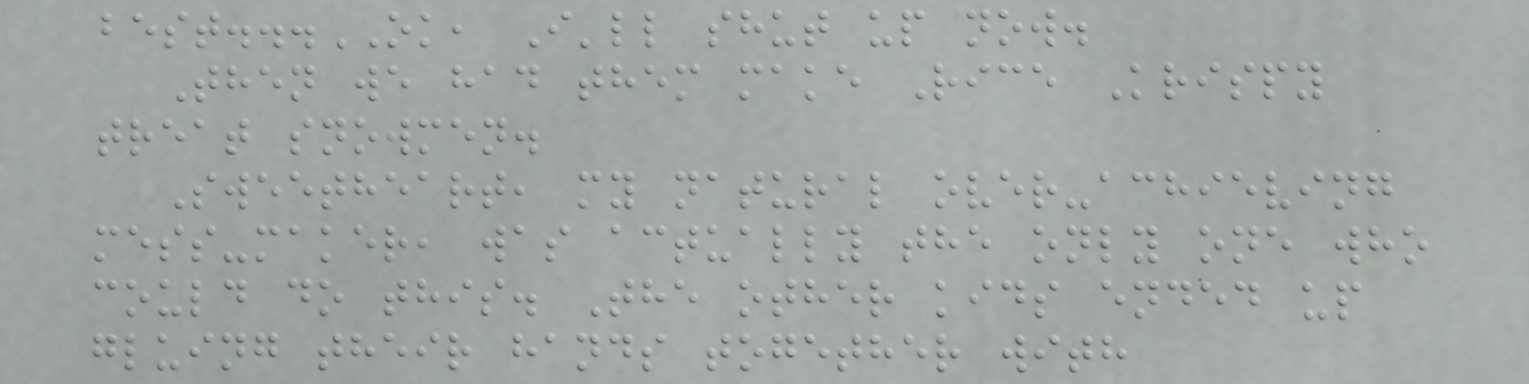best...OK, I'll shut up now.
Then we had them make Rice Krispy
treat snowmen.
Sweetheart, my natural over-achieving
mess-maker, was actually the only one who
could do this. The other kids ended up
gluing their hands together with
